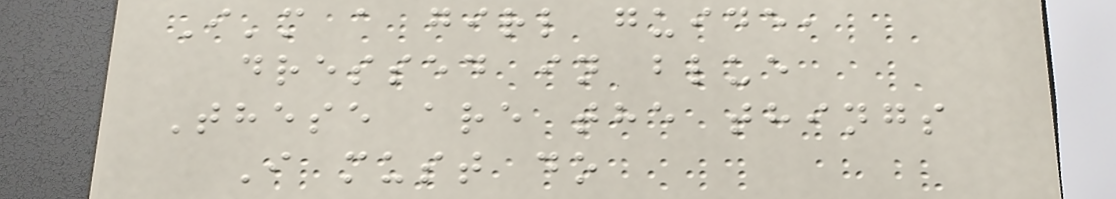I'm a girl guide,
dressed in blue
These are the things
I must do
